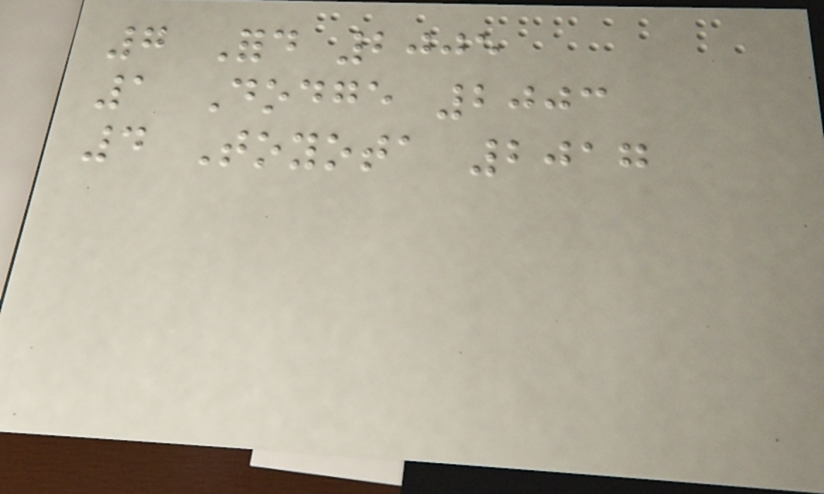7 Ford 2005
1 Dodge 2003
4 Toyota 2017
